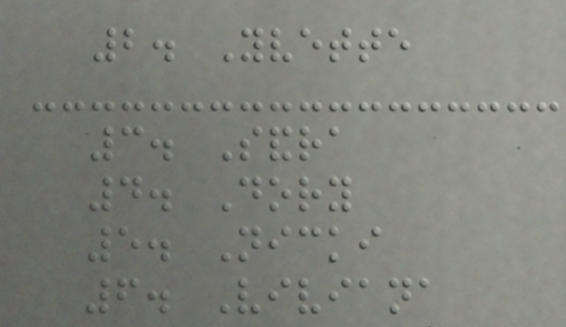2. Yvette
3. Sandra
4. Dory
5. Nicki
6. Viviana
